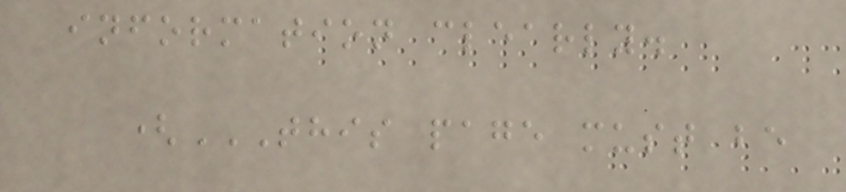information clearly.
(THIS PAGE MUST BE
